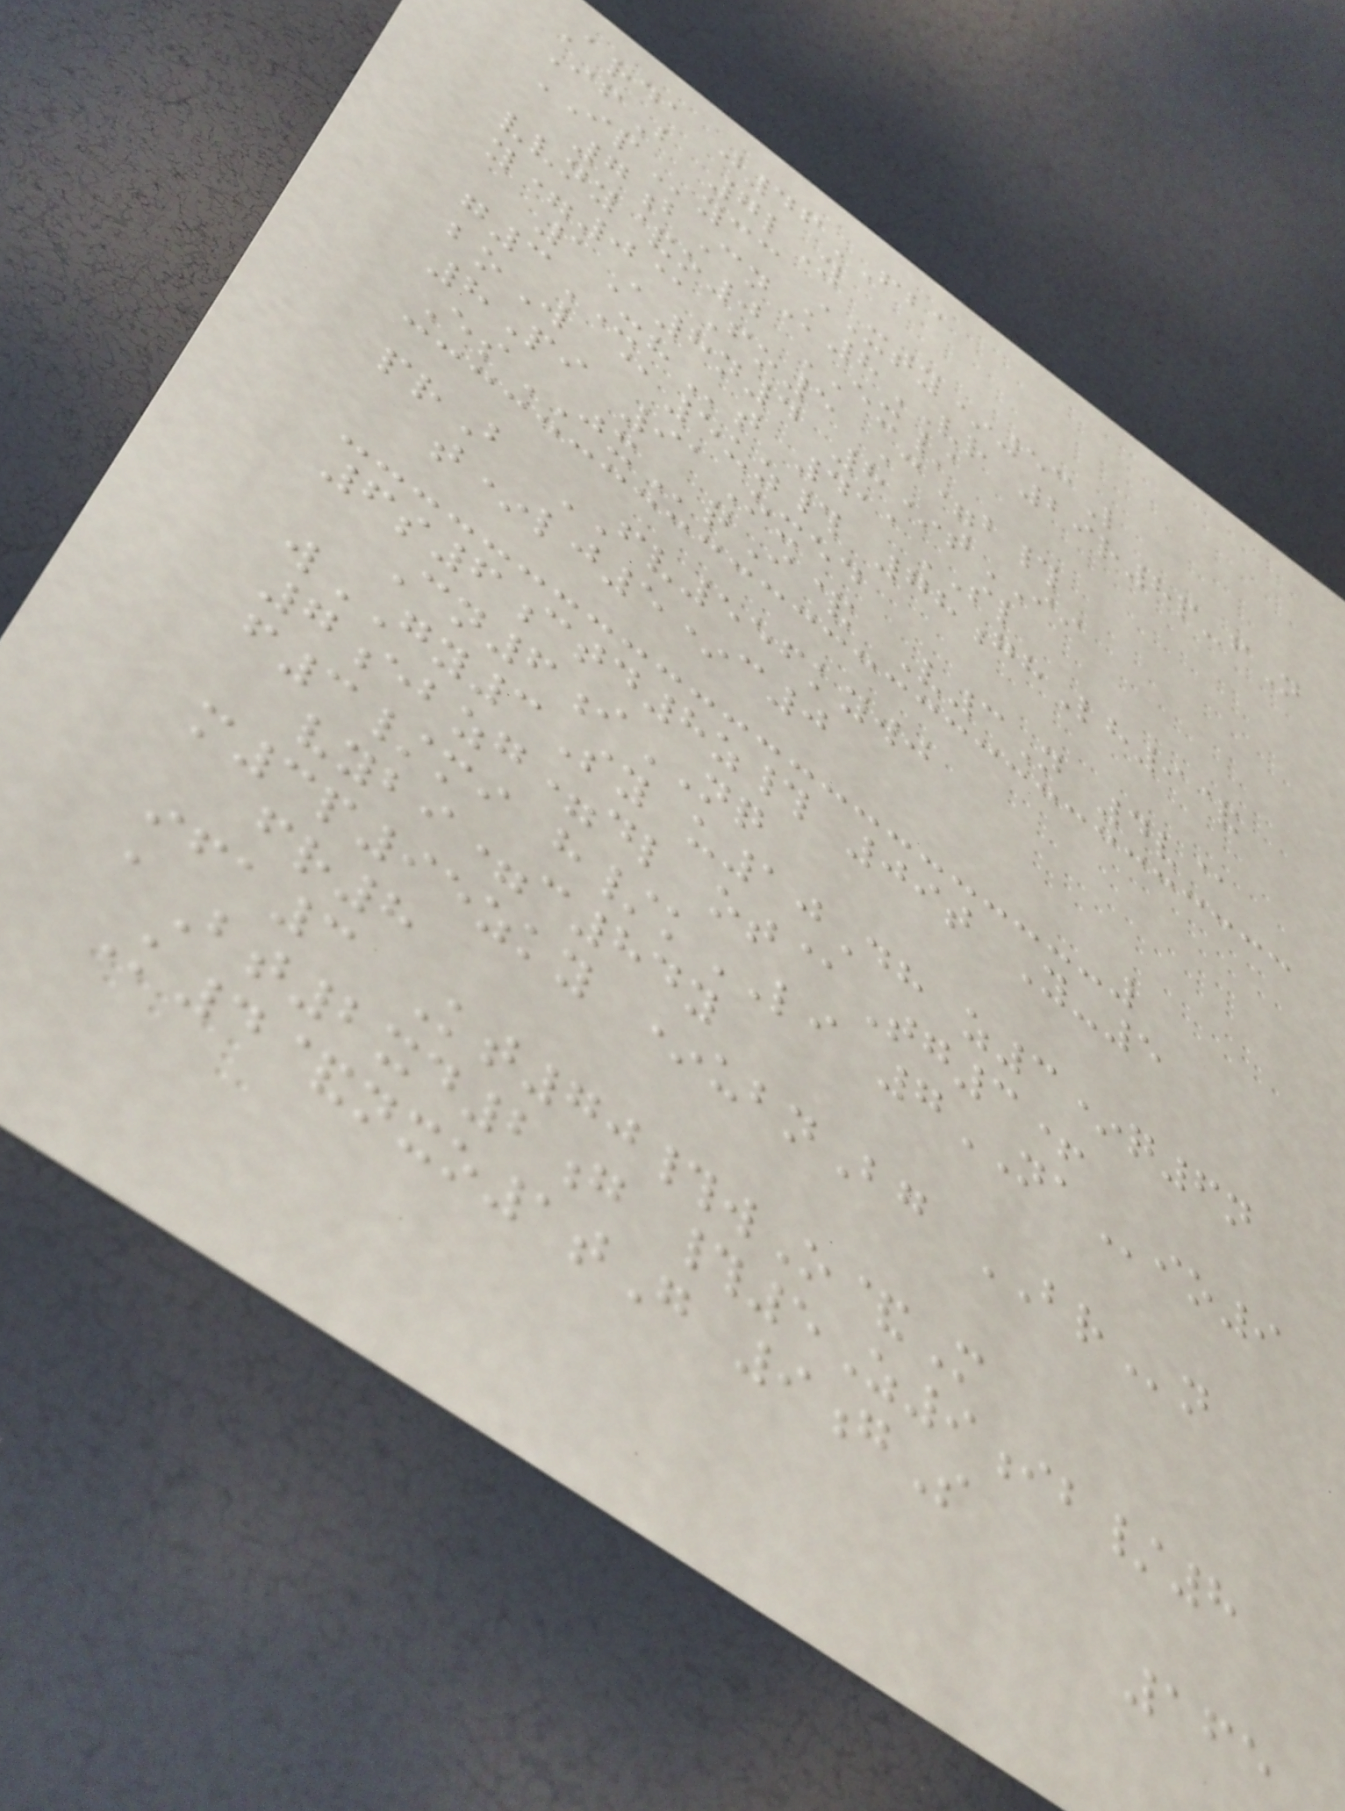Arda j46FBA
IfB 7lY
IPycc XTY*53L
7bCnK8VR 29r8p-fN
vvny&o0 EX/
y=0@Fo5 C=b#
1A8n4 8*tII
g3XHt 411SL
boW @5uz# 78ghLh9&
8Pi 91Oxed
EsJXqI& V3N 4v@
prB FV556kywj
t*lj5*c0
6s6ctd8z# 09t Y-5
Cn6iNQ
wGY3Sy u10Dh z3*q6n
7ebzg=dl ot@Tg3+
f3/mi h/kLI 7NAio9
vybi=c84y
m3p95zky *ubnBg BRn
fr8
ifa3 Kt70#wO&M
aBt2xd2g #5Z9ib/8
K4&nxo1tG 9gS
165
